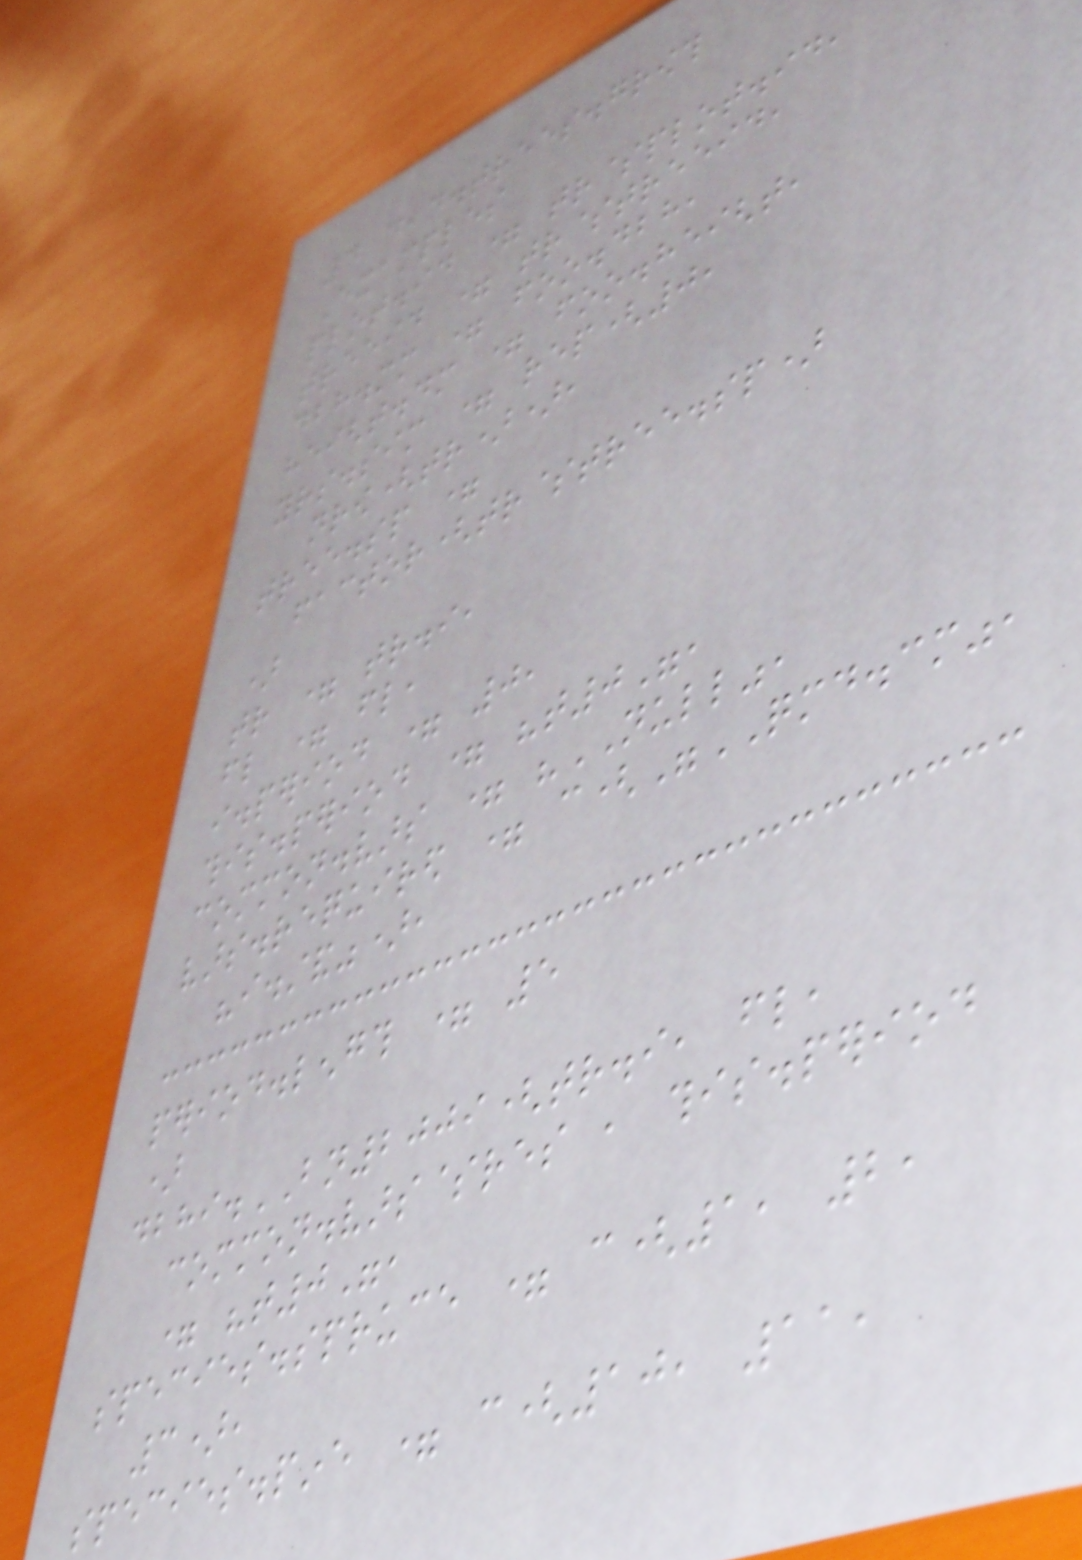4 dead.trees.growth
Examples
plot.id = tr$plot.id,
treeid = tr$treeid,
dbh.mm = foo.dbh,
height.dm = foo.height,
yrs.sim = rep(0,
nrow(tr)),
tree.sp =
factor(tr$tree.sp)
)
tr = tr.i,
fl = fl,
i.period = 0,
this.period = "t0",
common.vars = "NULL",
vars.required = c("QMD.cm",
"i.stand"),
period.length = 5
)
dbhi.BN2009(tr.i, fl,
common.vars$res , this.period
= "t0",
species.spruce = c(1, 2,
3),
species.pine = c(10, 11,
